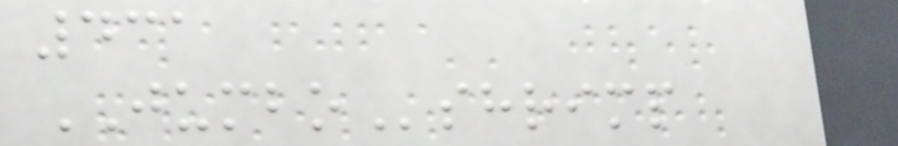431
JUMBOshrimp
